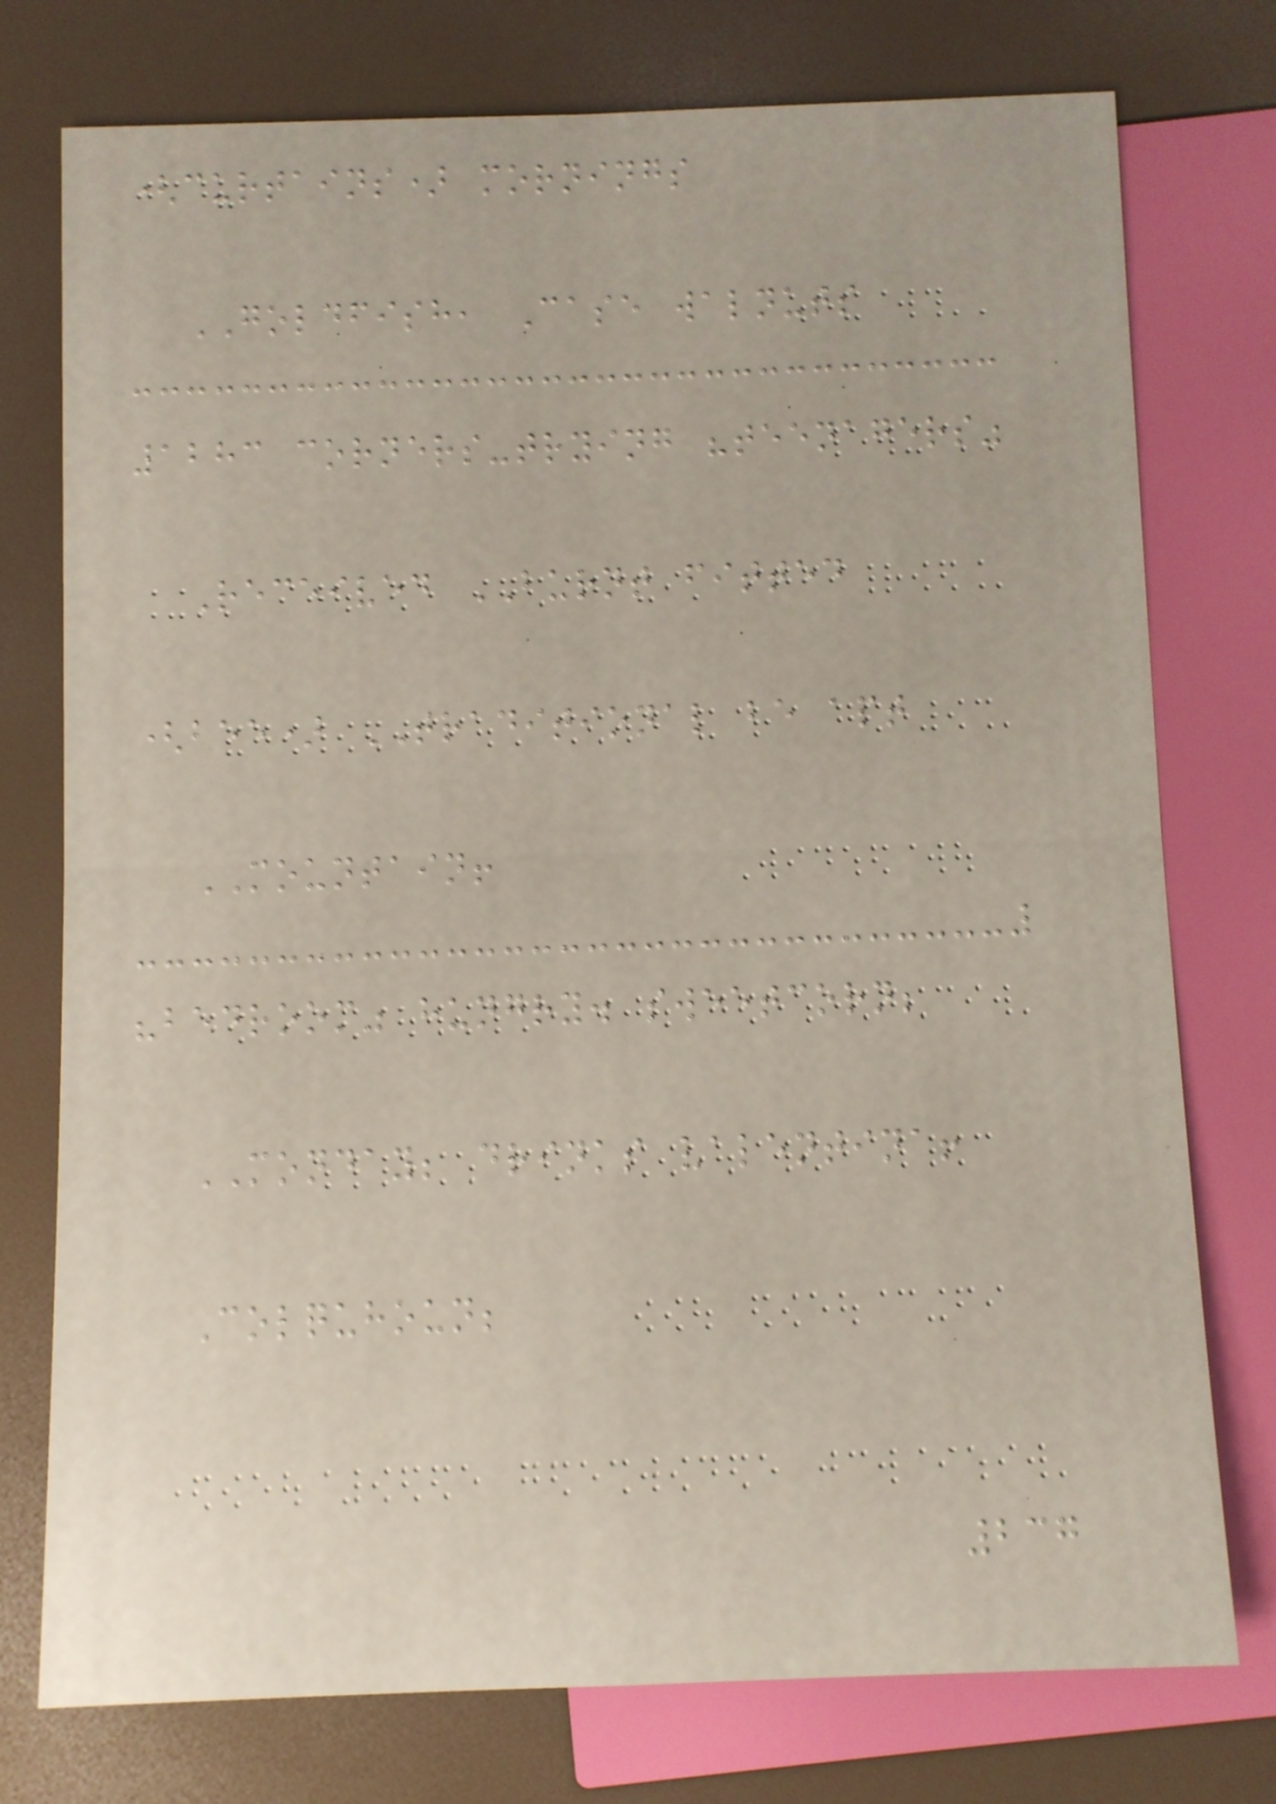(curtains) mornings
GOLDFISH, Case walnuts
1283 corners-trying "teenagers"
Received BURNT fitted
(bee) TRADITIONAL be apt
MOUNTAIN!
"bedroom" hungry. sweetcorn;
MONDAY; drinks valentina!
Colquhoun;
237
